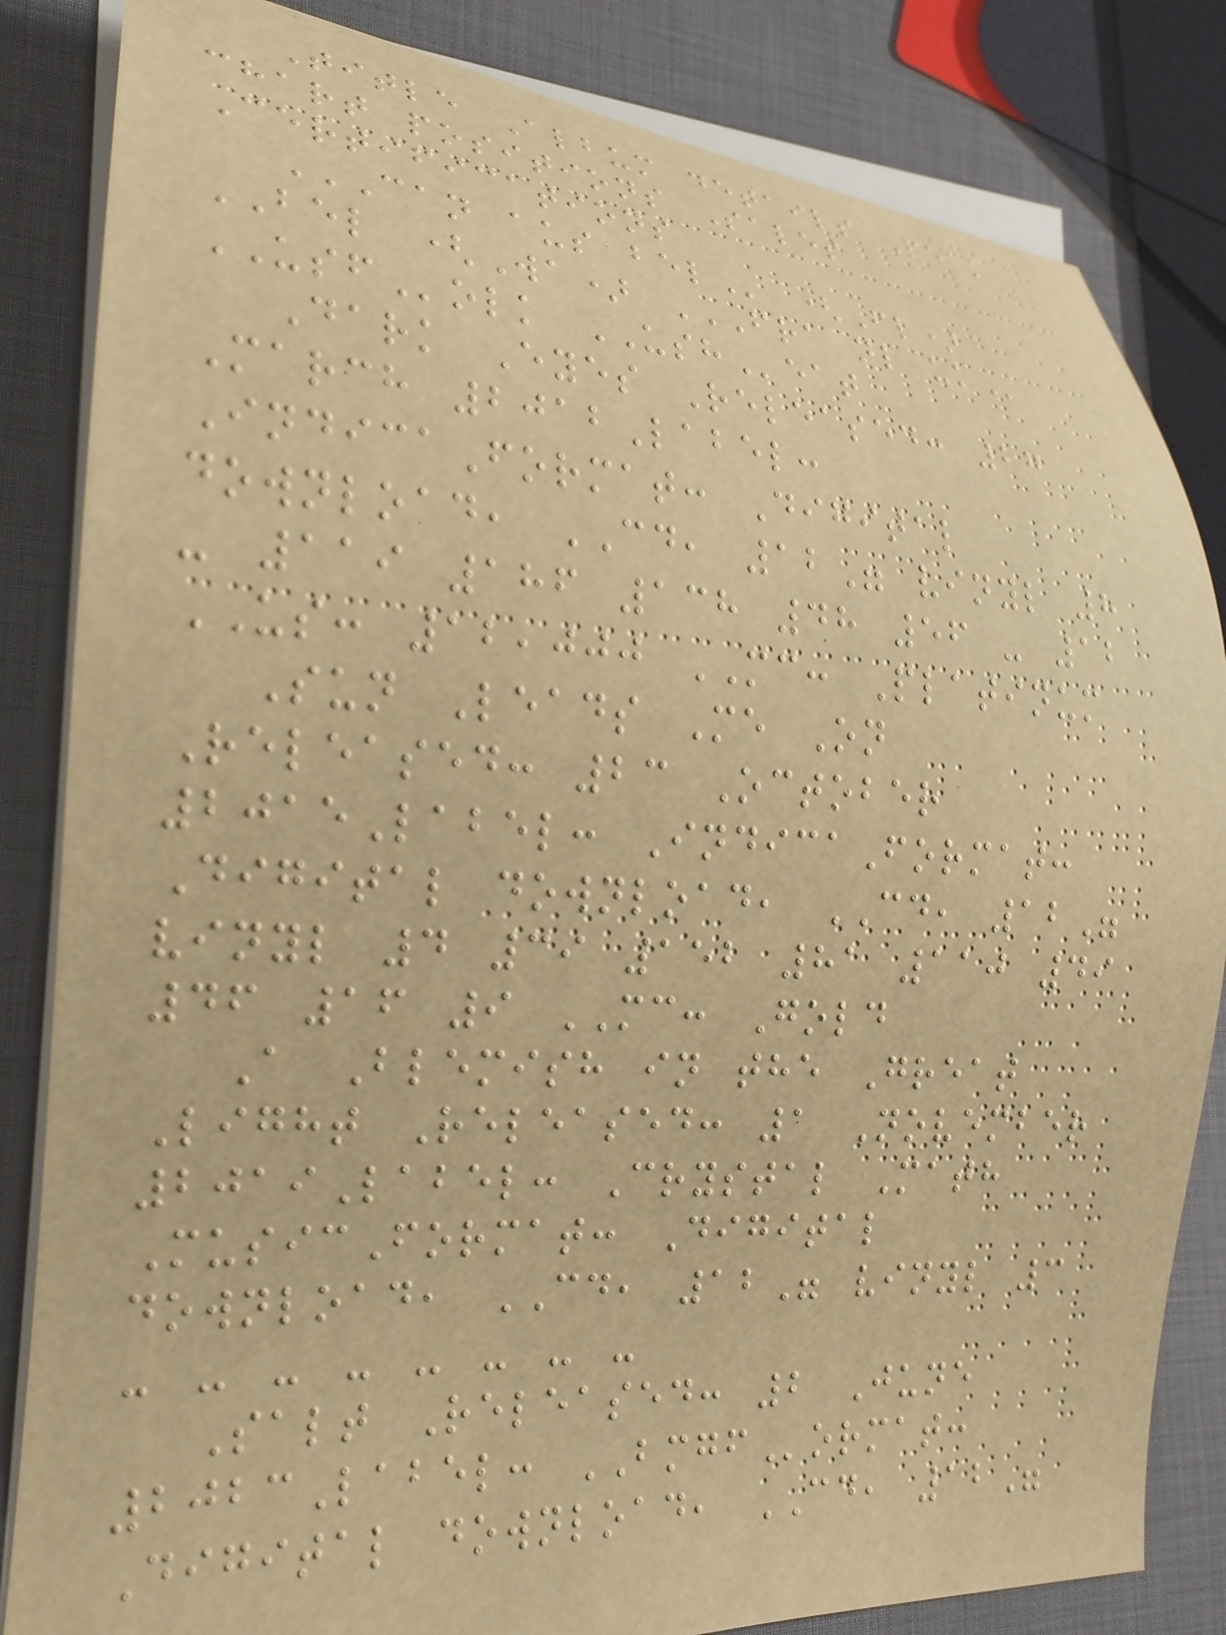Title Album details Peak
chart positions Sales
Certifications
CAN AUS BEL (Fl)
BEL (Wa) FRA NL UK
USFolk USHeat
Dark Eyes Released: 27
March 2012Label:
IndicaFormat: Digital
download, CD, 12" vinyl 8
- 119 186 138 48 56 - 12
US: 12,000 MC: Platinum
Sun Leads Me On
Released: 23 October
2015Label: IndicaFormat:
Digital download, CD, 12"
vinyl 4 39 152 81 110 49
46 16 9 MC: Gold
A Blemish in the Great
Light Released: 1 November
2019Label: Crystal Math
MusicFormat: Digital
download, CD, 12" vinyl 3
- - - - - - - -
Salt Released: 2 June
2023Label: BMGFormat:
Digital download, CD, 12"
